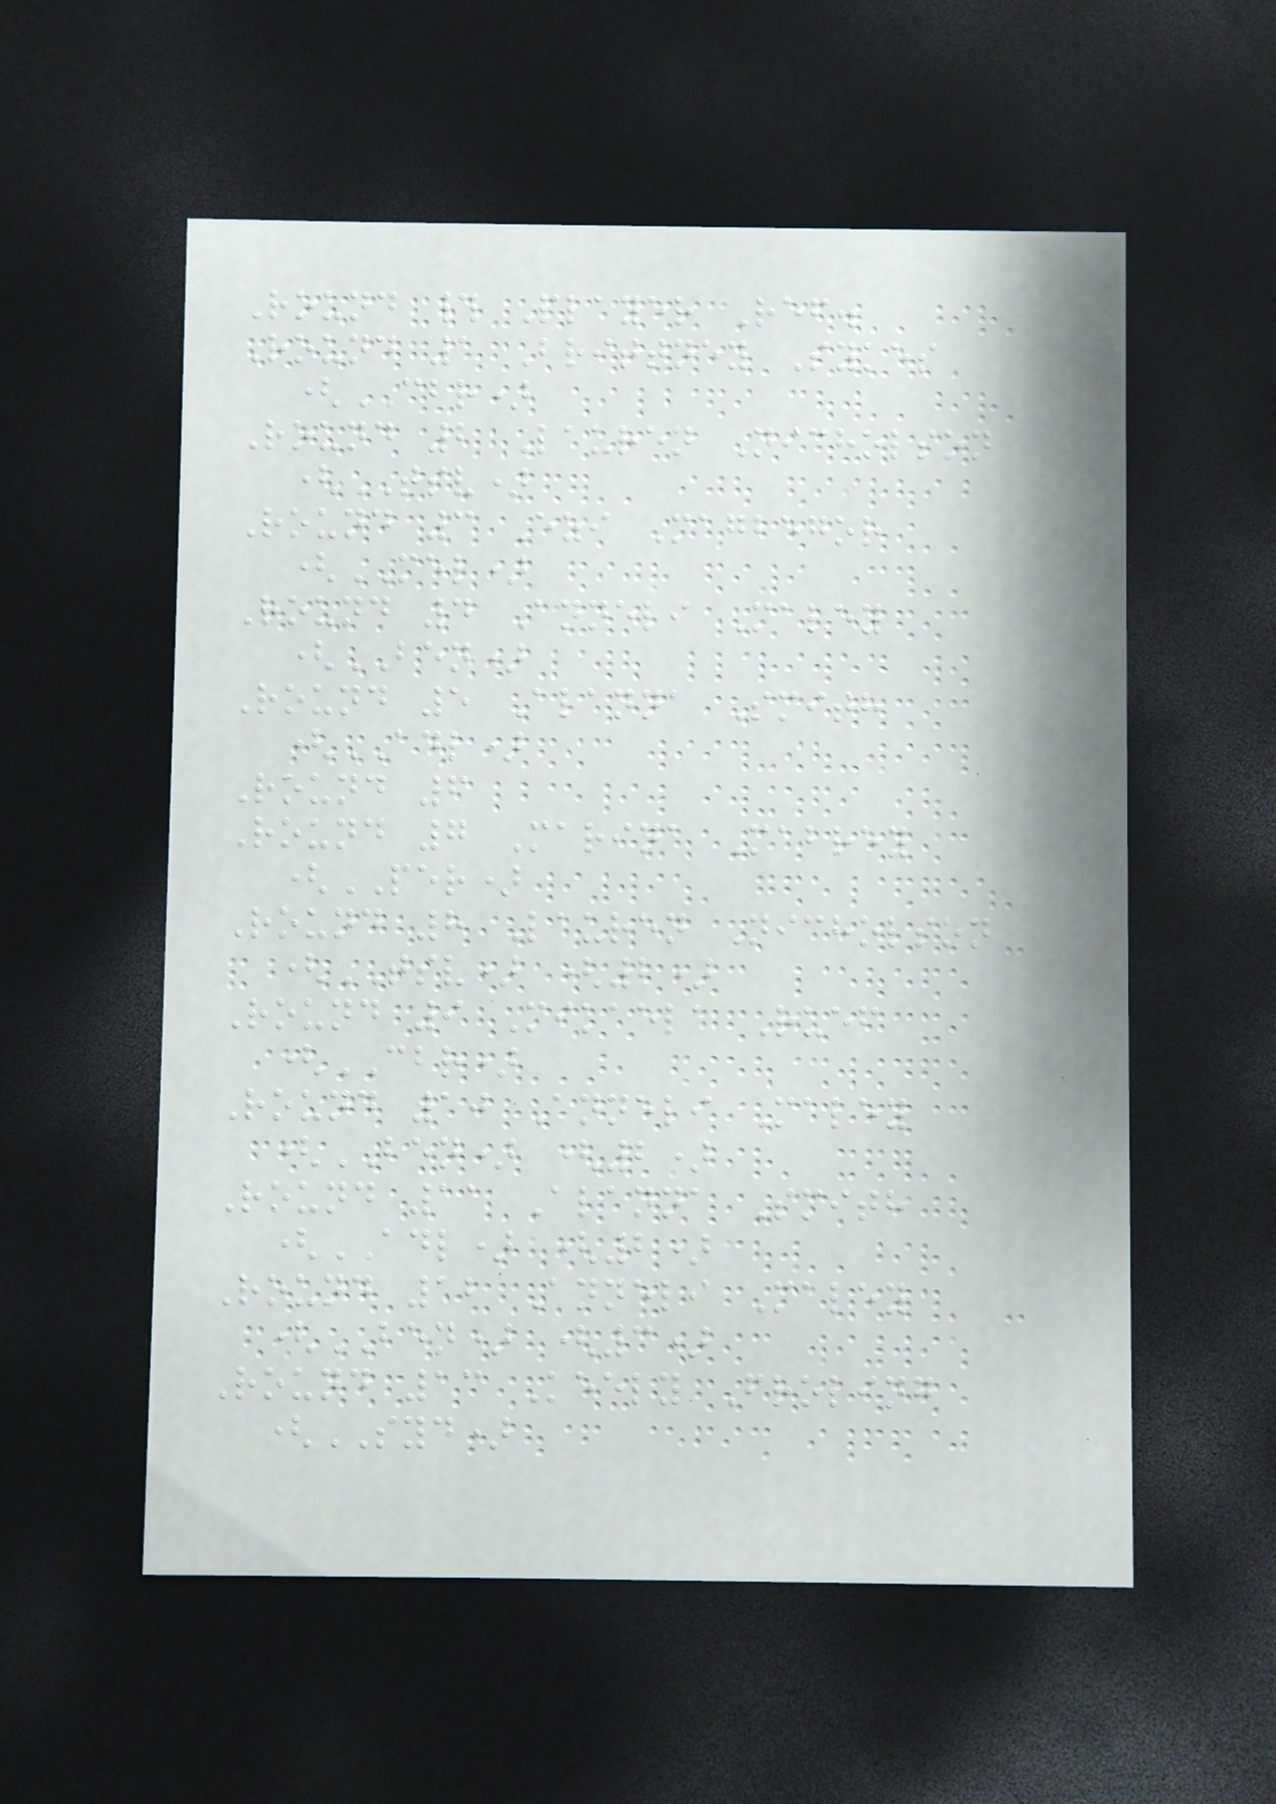Round # Player Ref.
Round 1 Brittney Sykes
(CBR)
Round 2 Lauren Nicholson
(TSV)
Round 3 Ezi Magbegor
(MEL)
Round 4 Anneli Maley
(BEN)
Round 5 Alanna Smith
(ADL)
Round 6
Round 7 Marina Mabrey
(PER)
Round 8 Lauren Nicholson
(TSV) (2)
Round 9 Mikaela Ruef
(CBR)
Round 10 Anneli Maley
(BEN) (2)
Round 11 Alanna Smith
(ADL) (2)
Round 12 Anneli Maley
(BEN) (3)
Round 13 Keely Froling
(SYD)
